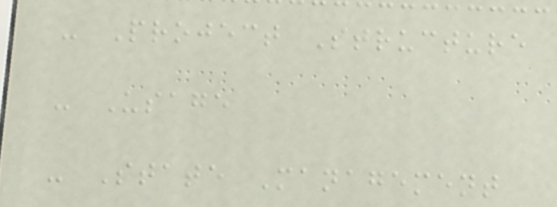- Project Structure
- Usage
- State Management
